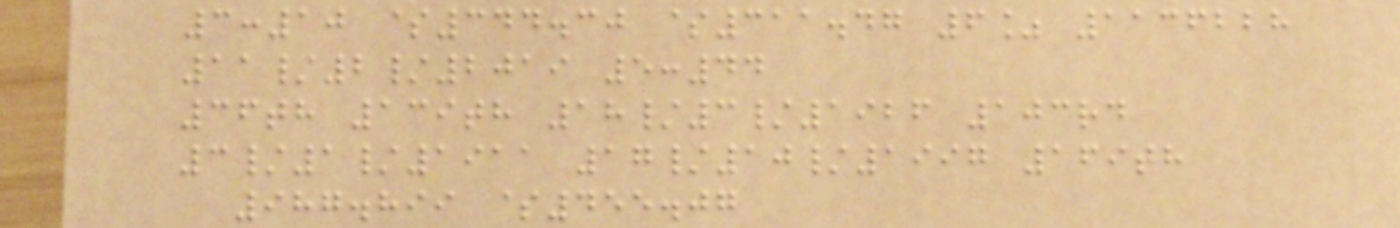3:10 $344.30 $311.47 6% 1136228
11/2/2019 5:44
36th 139th 18/3/1926 103rd
3/1/1911 17/10/1997 169th
987.899 $455.07
